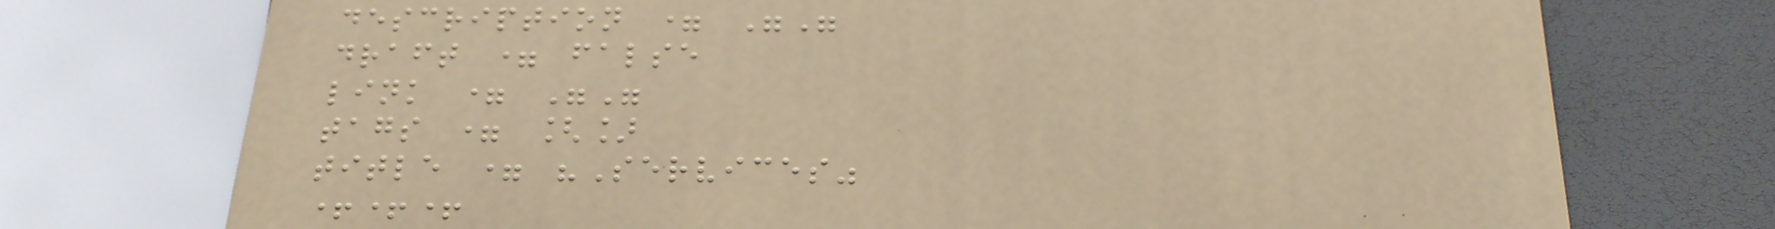description = ""
draft = false
link = ""
tags = []
title = "Services"
+++
